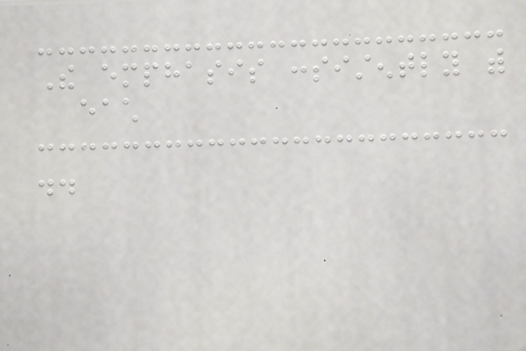The emphasis consistently with
each
..
